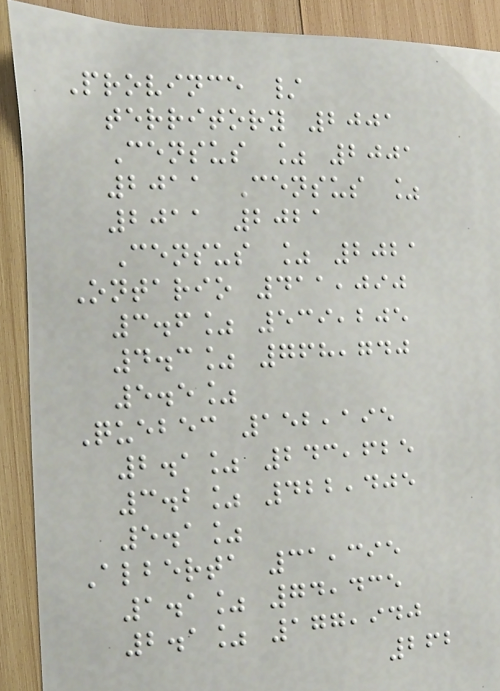Province /
territory 2001
Census % 2001
2011 Census %
2011 2021
Census % 2021
Ontario 411,090
3.6% 539,205
4.3% 768,740
5.5%
Quebec 152,195
2.1% 243,625
3.2% 422,405
5.1%
Alberta 31,395
1.1% 74,435
2.1% 177,940
262
